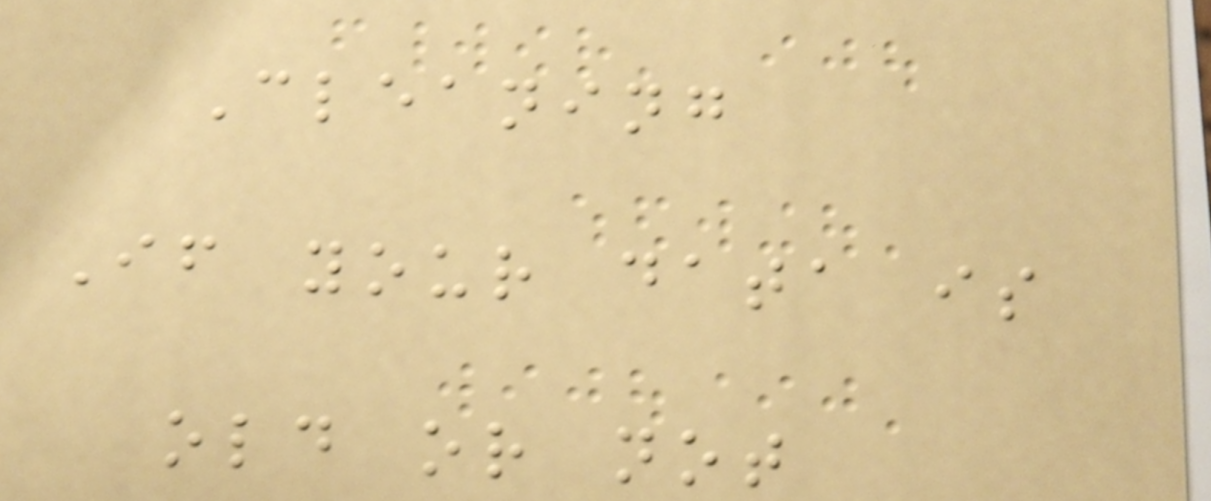Cleaning
If your data is
old or not
